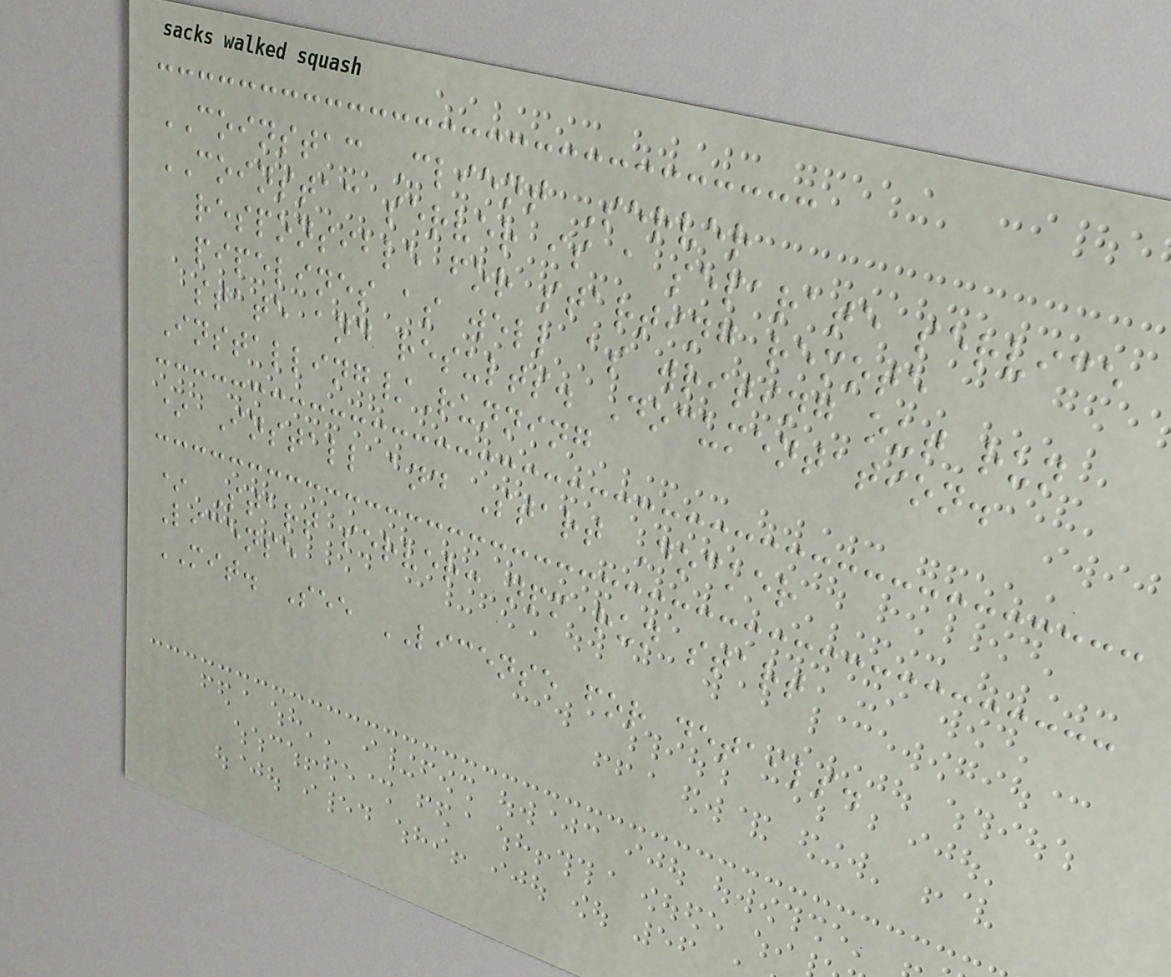COINSTAC Client Server
COINSTAC server is a separate service
responsible for starting remote
pipelines as well as writing out run
state and results. Documentation.
Installing/Running
* Install and Start Docker
* Start server: npm run start
License
MIT. See LICENSE for details.
